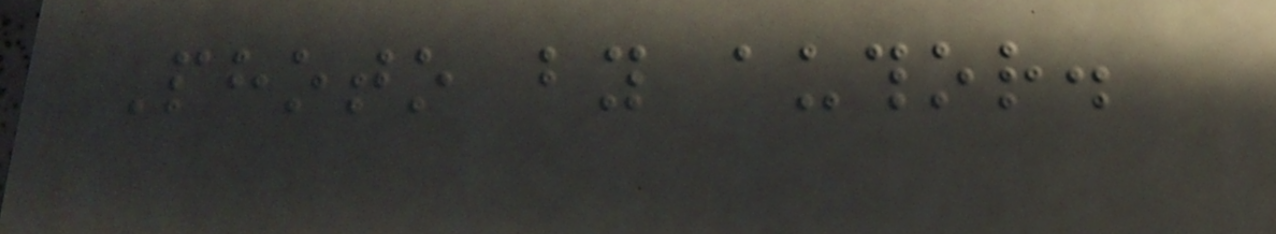Photo by author.
